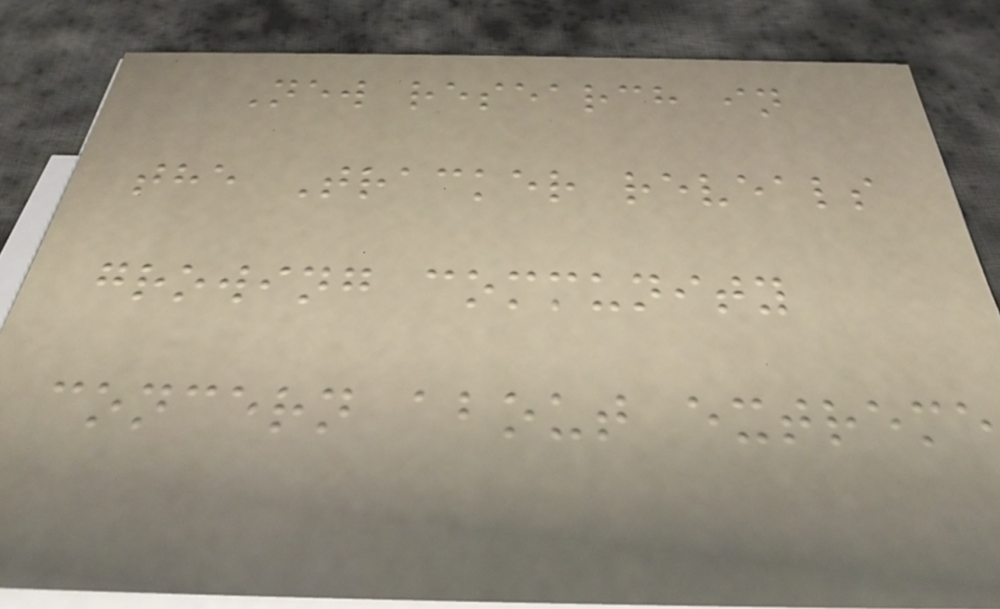New research in
the Tracker reveals
growing community
concern about extreme
